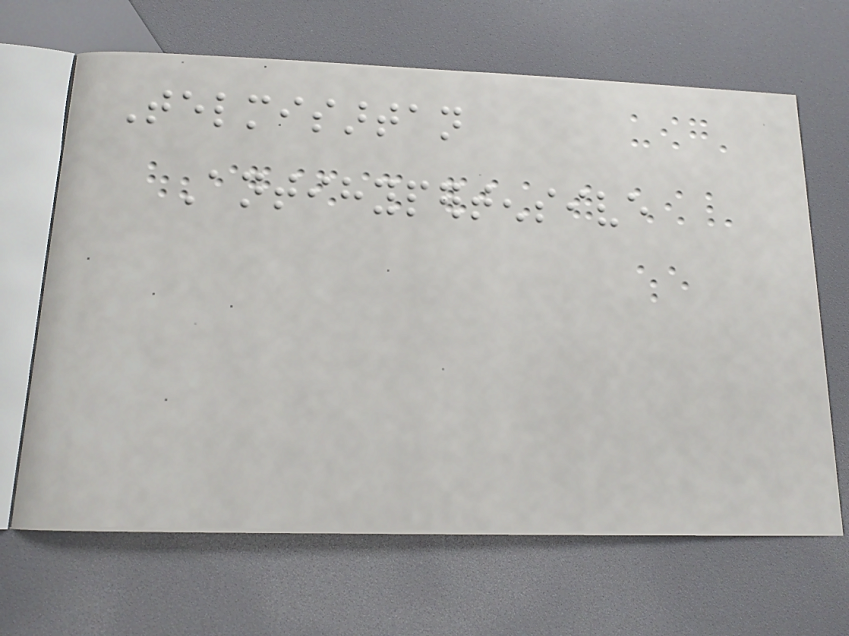Telmisartan
Antihypertensive
